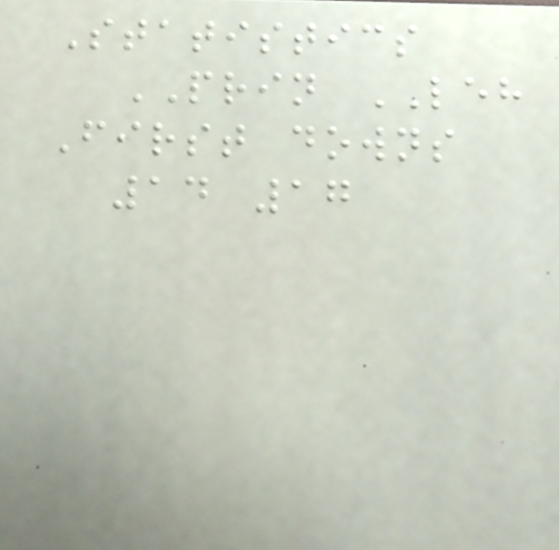Statistics
PRIN LEH
First downs
14 17
